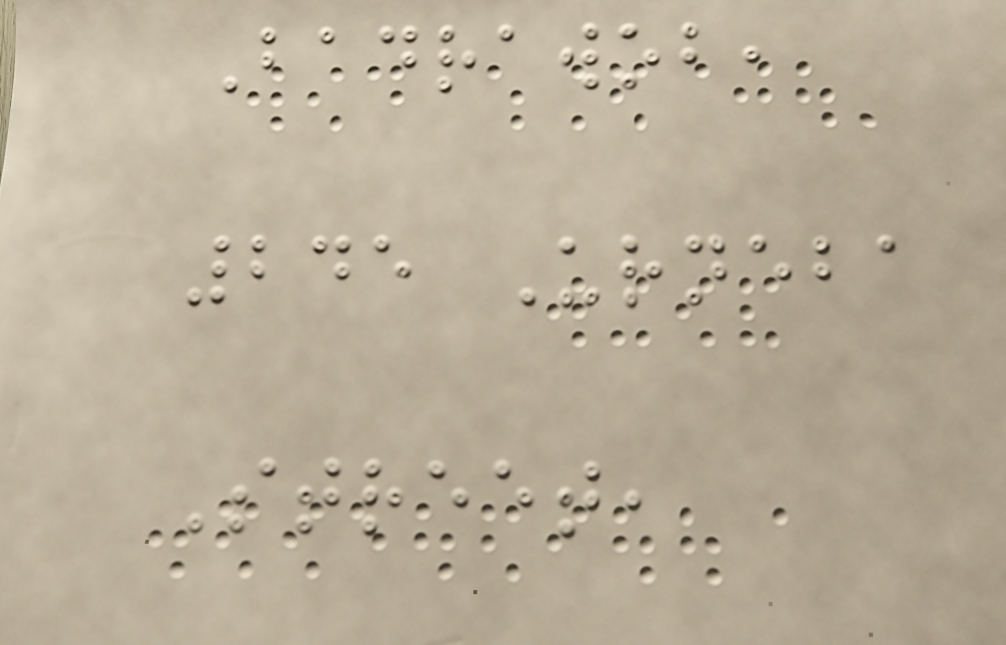Badrawob,
245 Urneba
Street,
